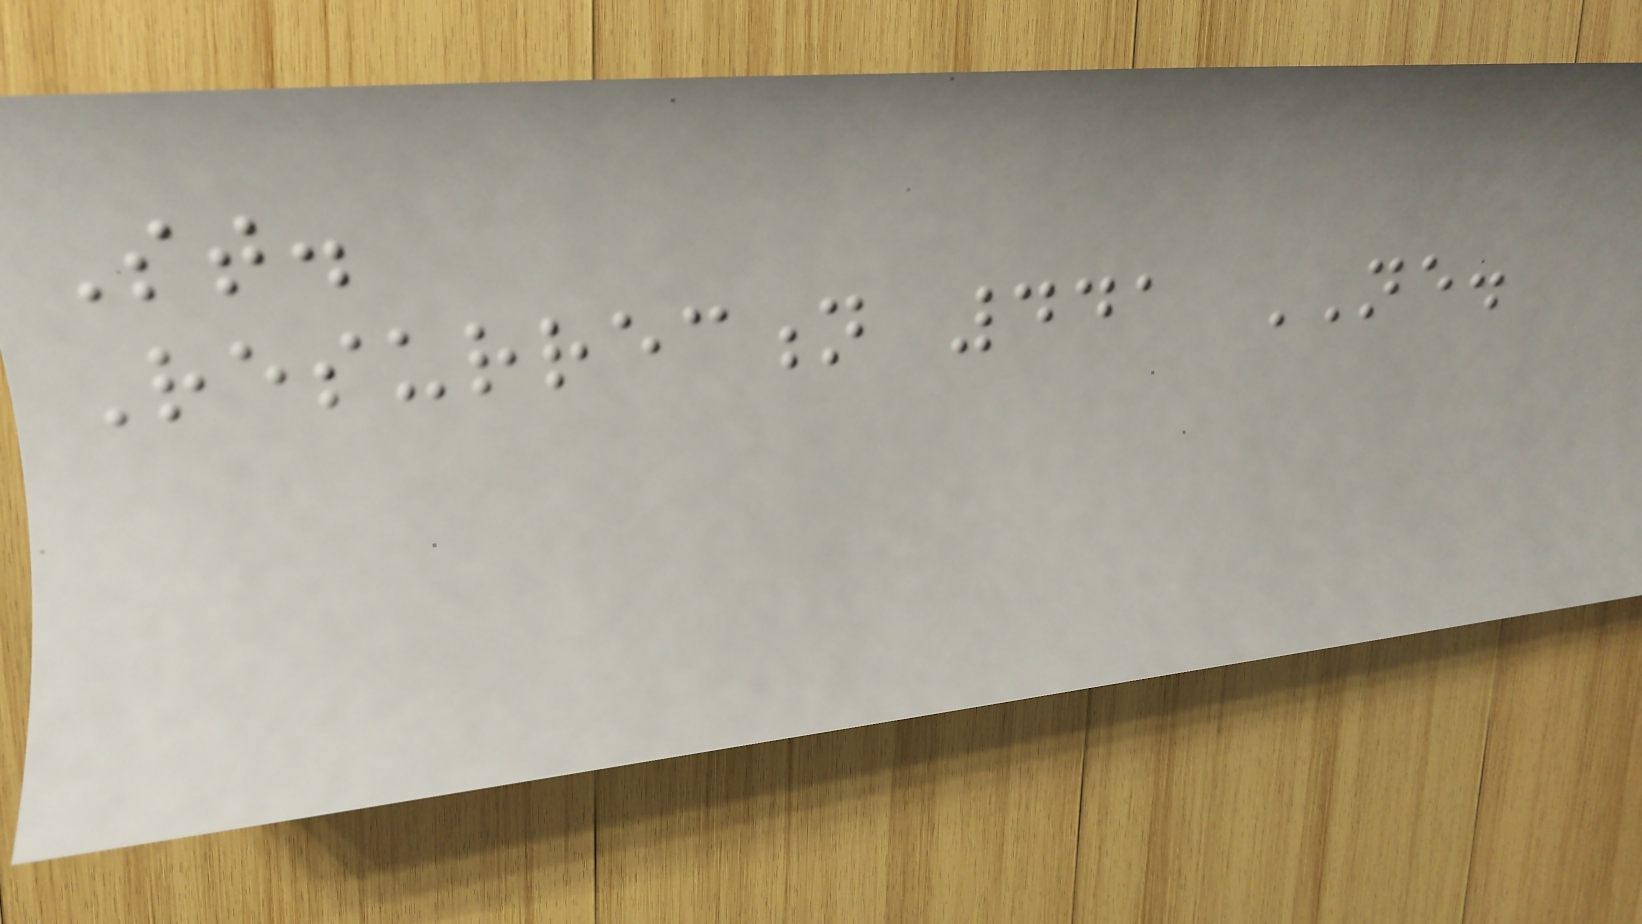St.
Resurrection 441 NE.
